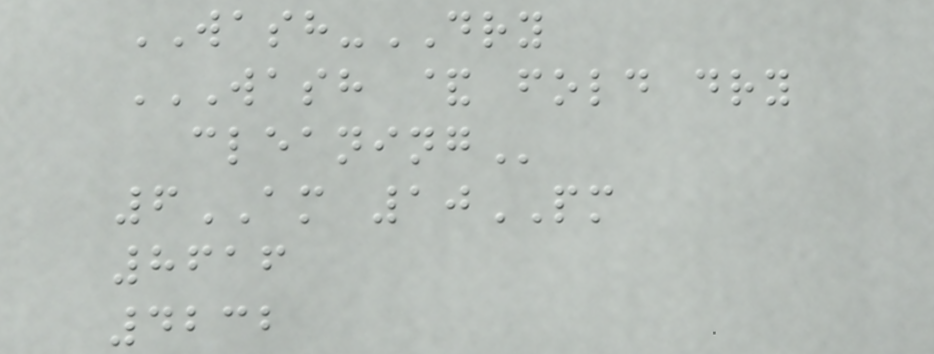WASH-DRY
WASH & FOLD DRY
CLEANING
6AM 10PM
8616
4232
